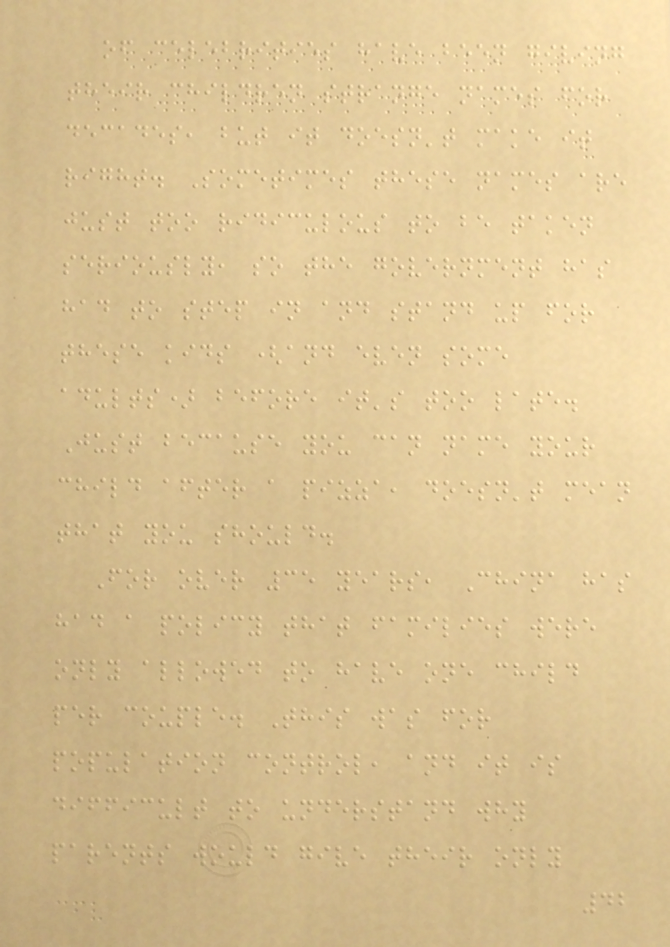of celebrities have been giving
their children strange names for
decades, but it doesn't make it
right. Sometimes these names are
just too ridiculous to be taken
seriously, so the government has
had to step in and stand up for
these kids (and even some
adults) before it's too late.
Just because you can name your
child after a pizza, doesn't mean
that you should.
For over 35 years, China has
had a policy that families were
only allowed to have one child
per couple. This was for
population control, and it is
difficult to understand why
parents would give their only
42
